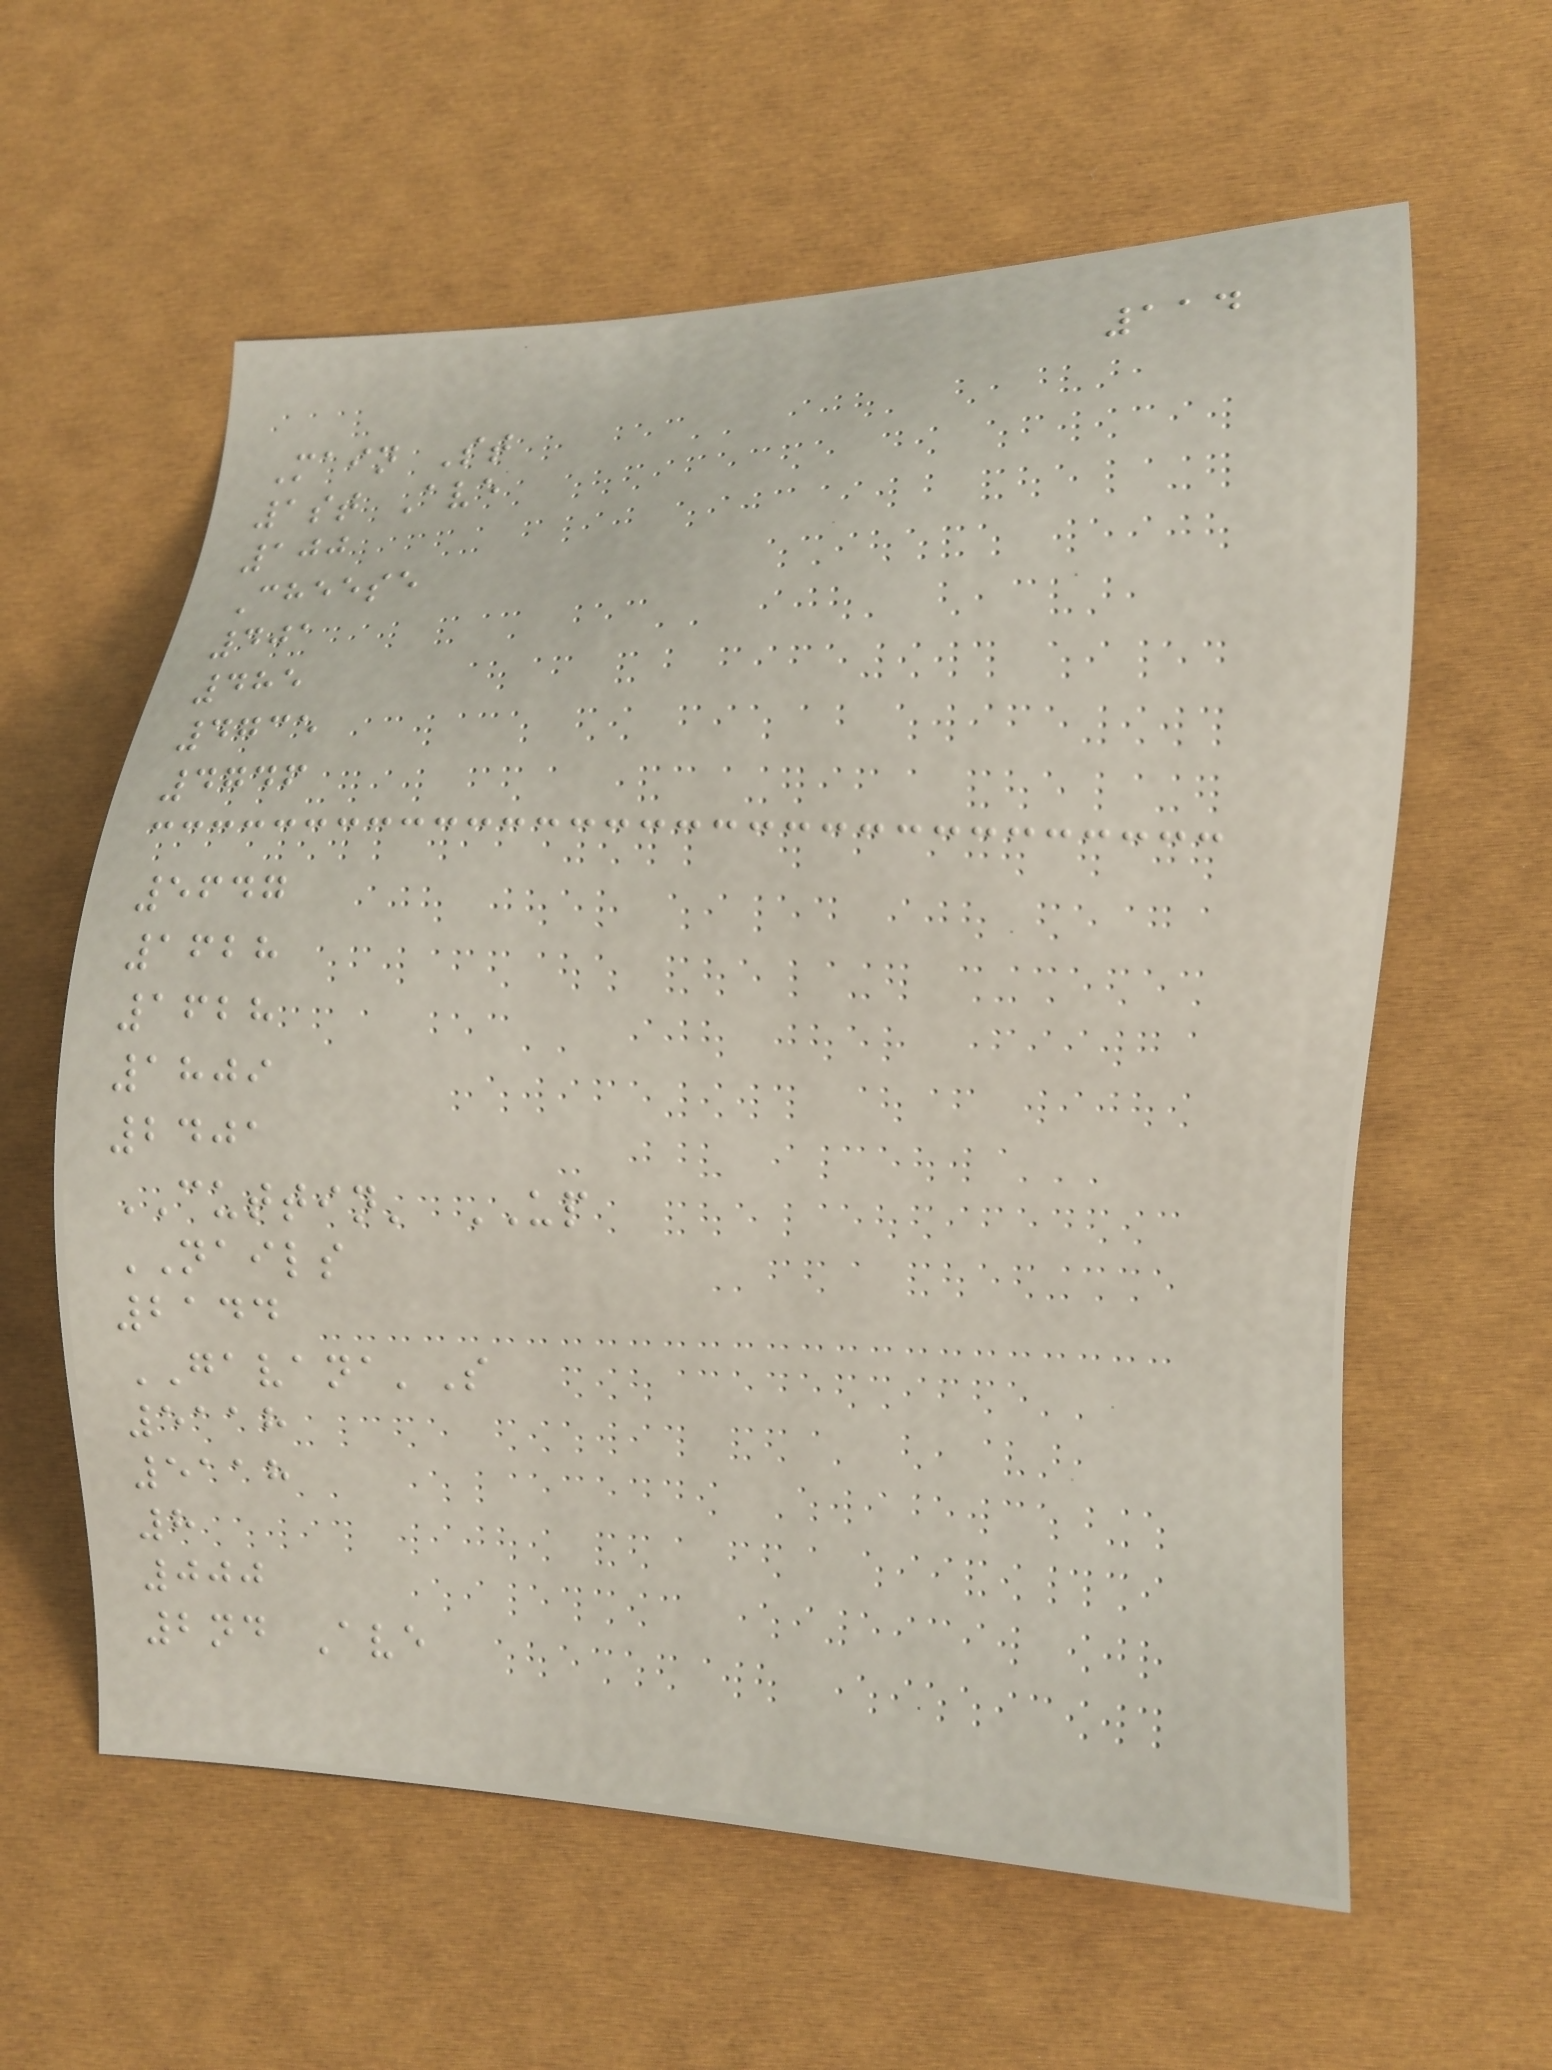114
Main St
1st Ave
100
Cheese
401
485
4735
4746
5647
1628
1628
1809
2401
CUTTIN' UP
NAILS
2144
GAVANA'S
5118
5118
8
000
2nd Ave
